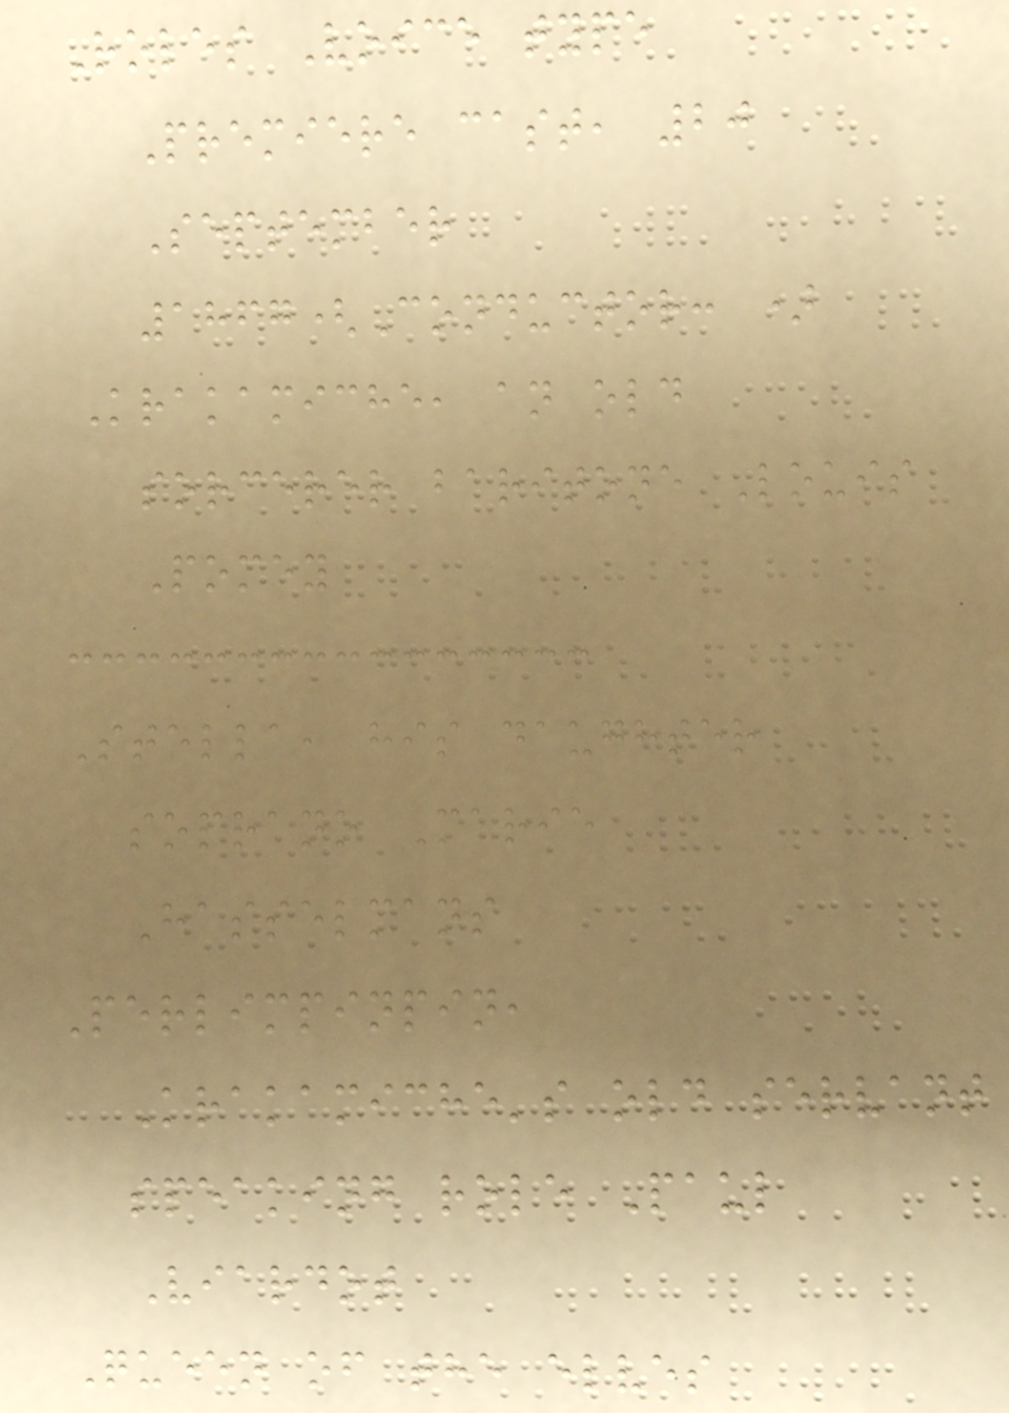Roles Voice type
Premiere cast, 20
September
1867(Conductor: )
Krakamiche, an old
sorcerer baritone Louis
Pomey
Stella, his daughter
soprano Marie
Hasselmans
Perlimpinpin,
Krakamiche's old servant
speaking role Paul
Viardot
Queen of the elves
